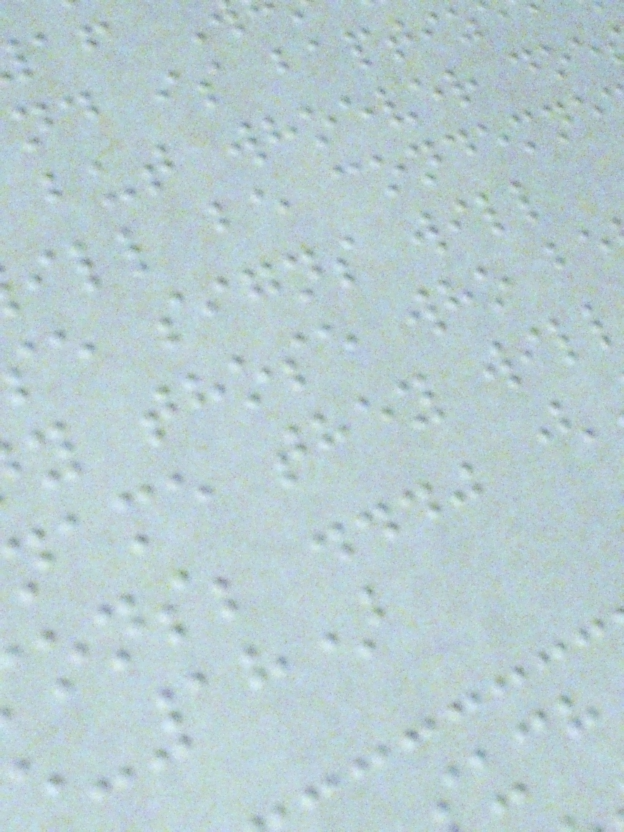nd is baptiz
but whoever doe
ill be condemne
e signs will
y those who be
name they wil
ons; ..." (
-18)
